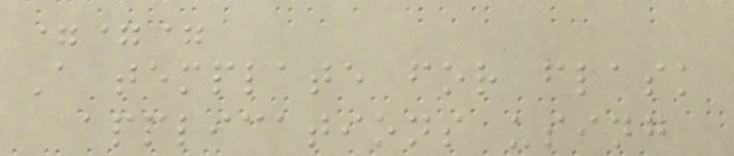===
A template for flask
applications using
